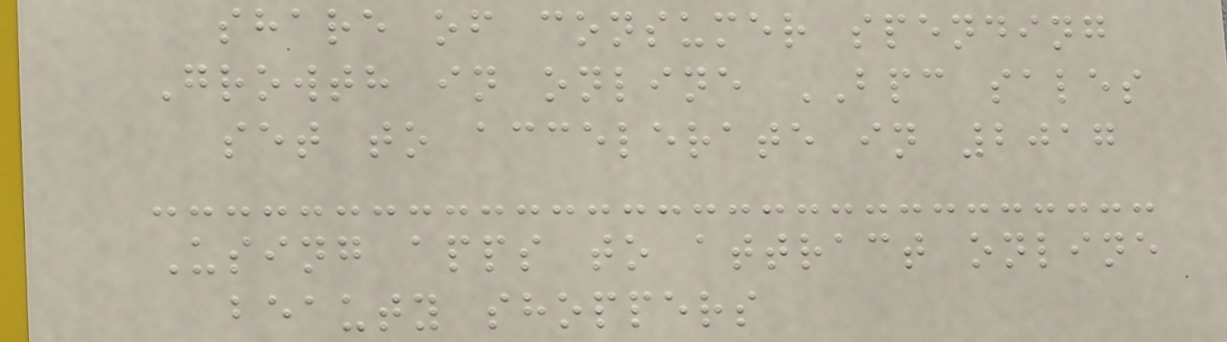share of consumer spending
Growth in online BPC sales
set to accelerate in 2017
Using apps to attract online
beauty shoppers
